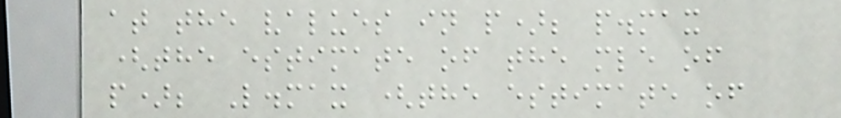at the values in p); p.max
(the estimate of the mle of
p); L.max (the estimate of
